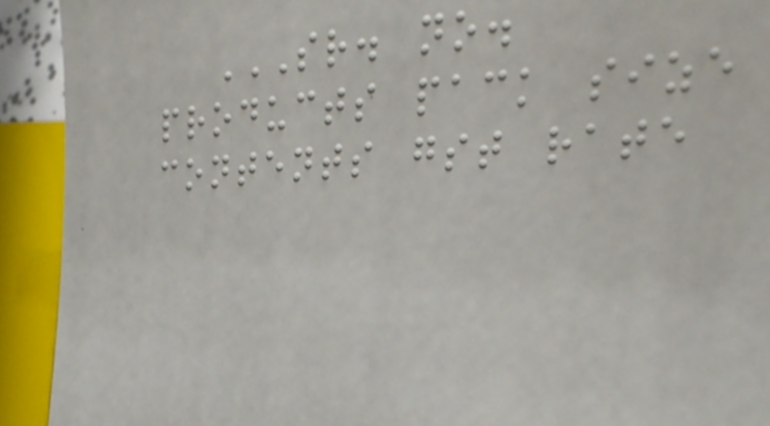SR. NO.
PRODUCTS PACK SIZE
CONTENTS GST RATE
